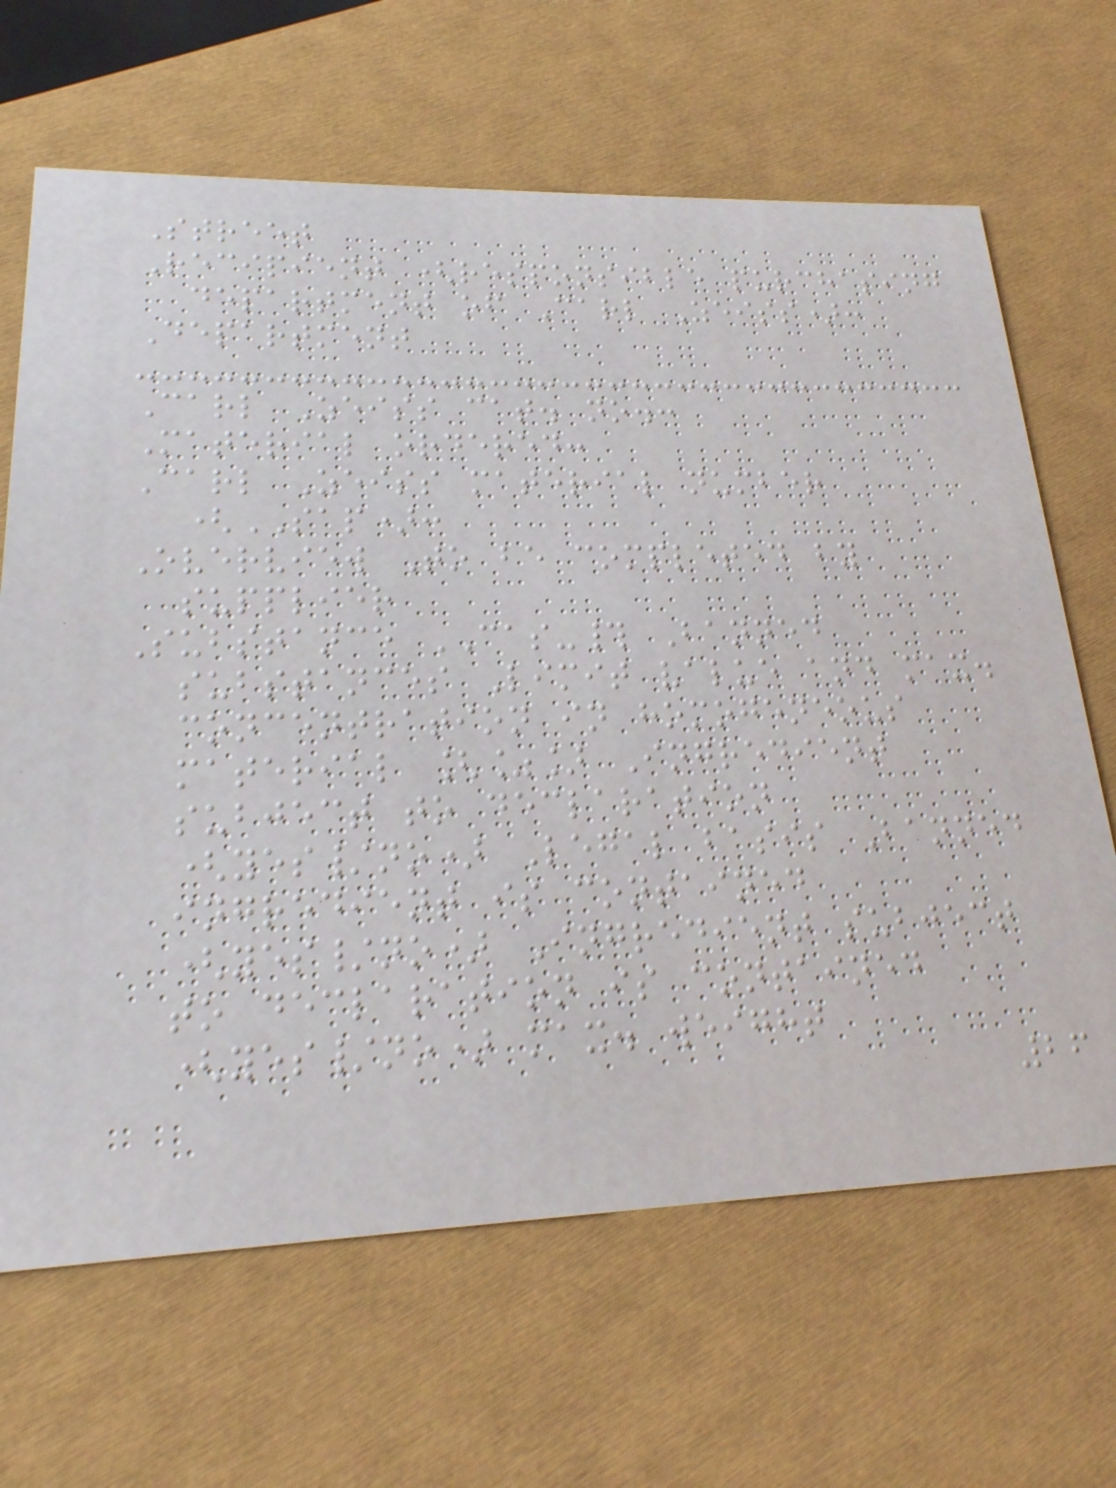Street
Recipient (responsible purchasing
department of Carl Zeiss):
Department
Carl Zeiss cat. no.:
Material ordered:
Carl Zeiss material number
(SAP):
Overview To be completed by
supplier
Substance CAS-# Banned
substances Limit value and max.
concentration in homogeneous
material [%] Ingredient
subject to declaration
(yes/no) Legal basis Banned
ingredient is contained
(yes/no) Ingredient subject
to declaration is contained
(yes/no) max. weight
26
